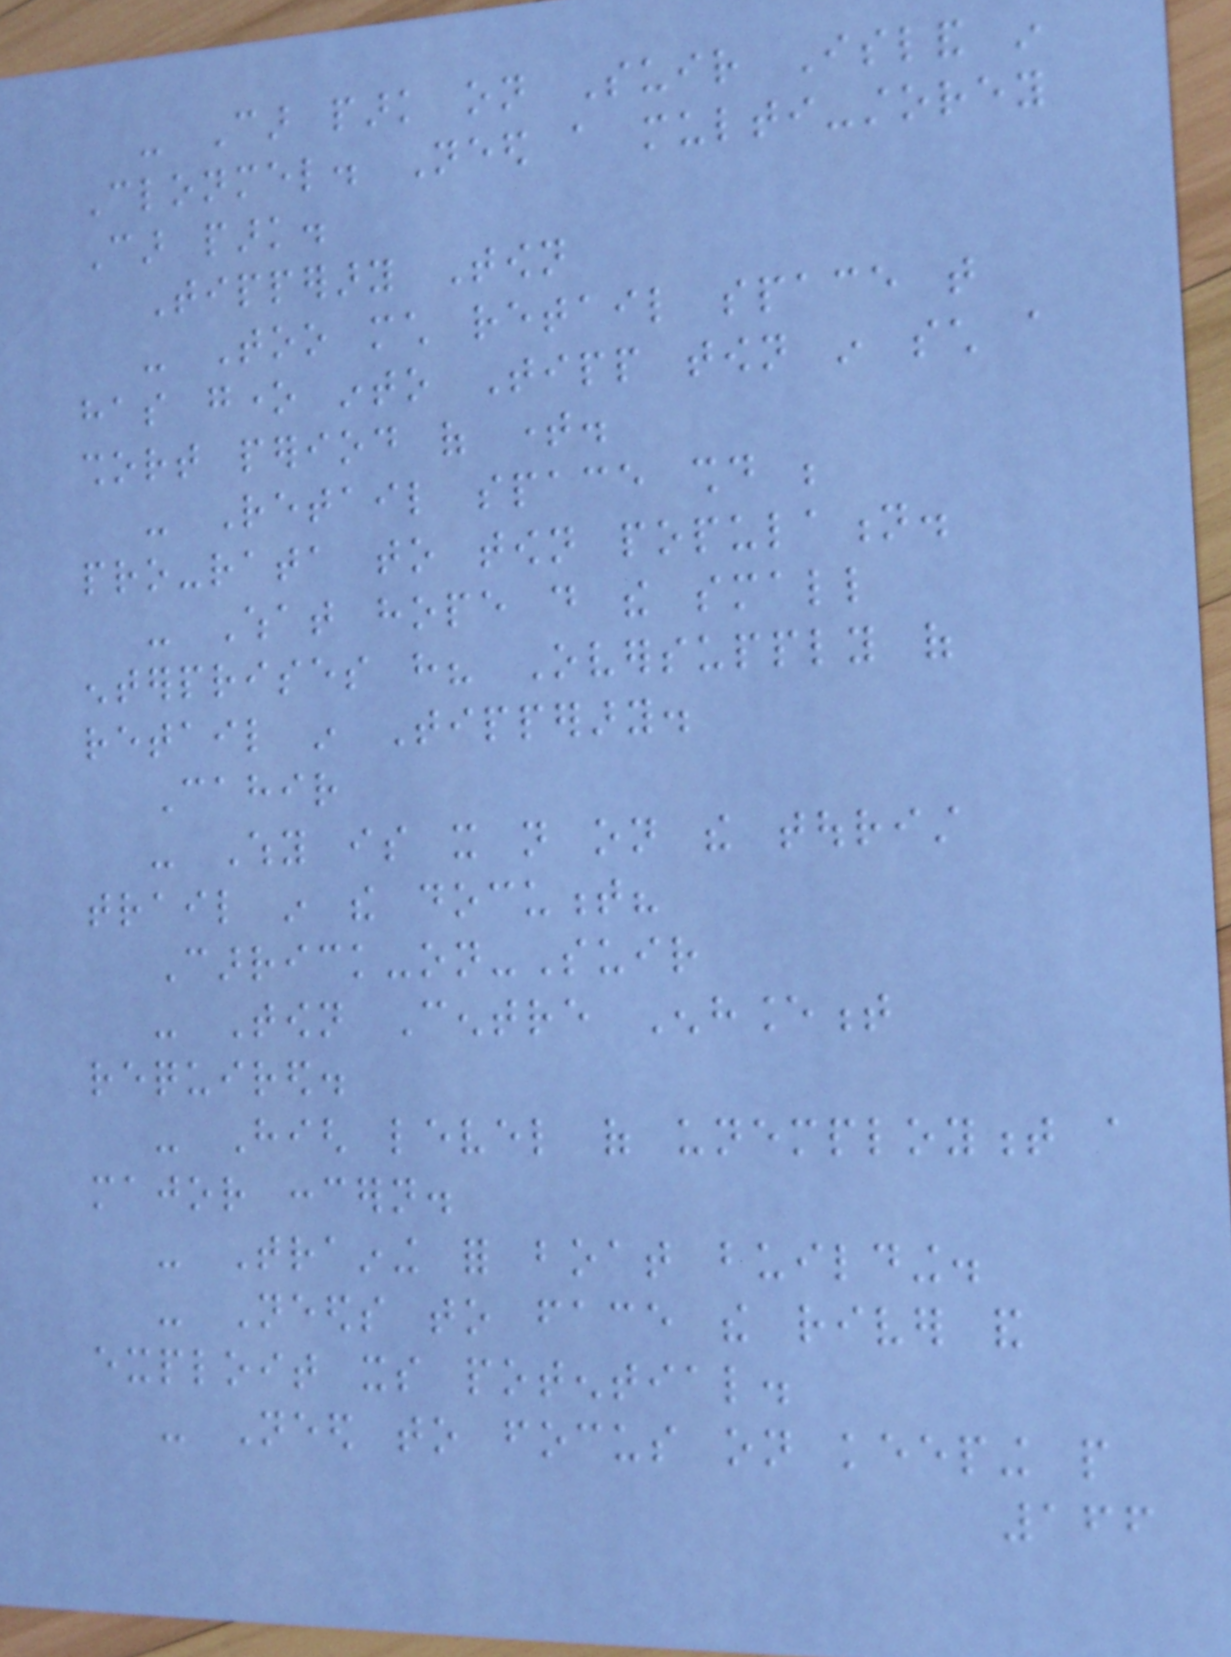- Car park on Suir Island in
Clonmel. Need a multi-storey
Car park.
Tipperary Town
- Too much retail space that
has gone into Tipp town in such a
short period of time.
- Retail space should be
pro-rata to town population.
- What hope do the small
enterprises have? Oversupply of
retail in Tipperary.
Cahir
- Why is it not on the tourist
trail in the document?
Carrick-on-Suir
- Town Centre Enhancement
required.
- High level of unemployment a
major concern.
- Training for boat building.
- Needs to face the river and
exploit its potential.
- Need to focus on keeping people
166
